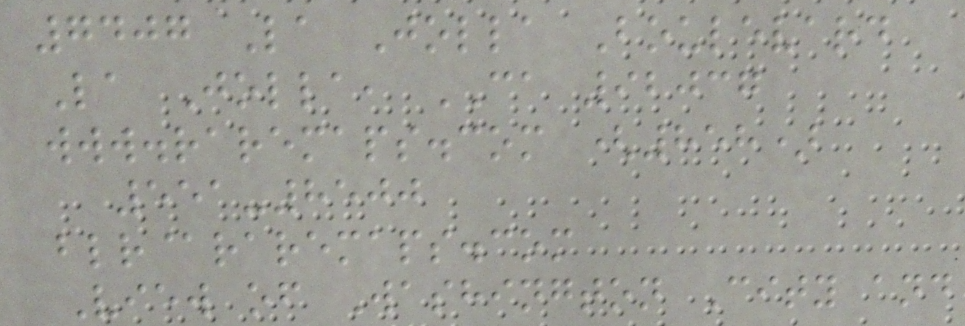7407 La Jolla Boulevard
La Jolla, CA 92037
www.raremaps.com (858)
551-8500
blr@raremaps.com
View of Washington City and
